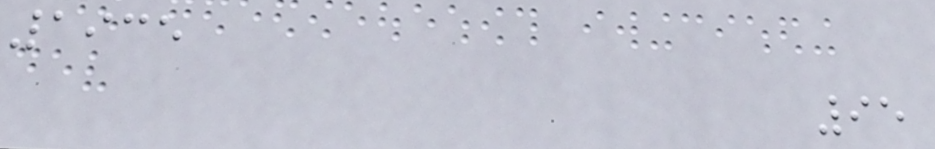1935
95
